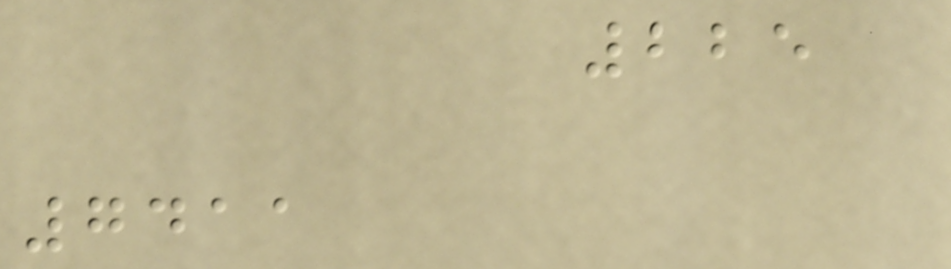225
7411
